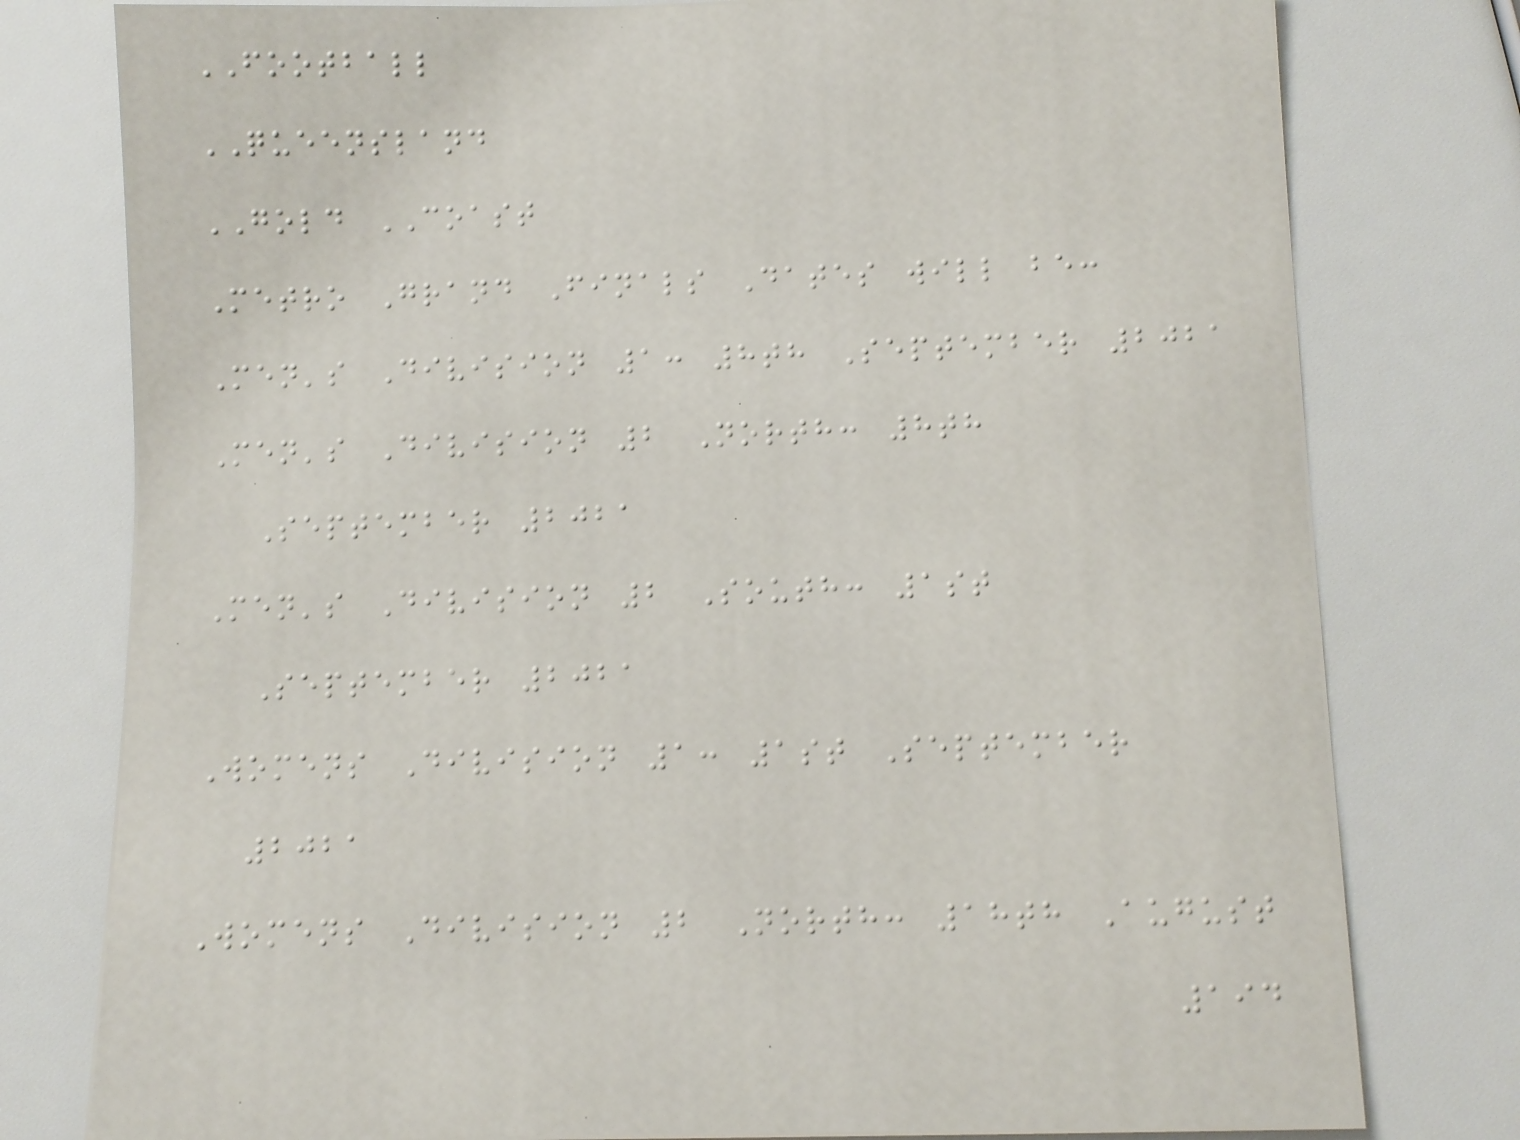FOOTBALL
QUEENSLAND
GOLD COAST
Metro Grand Finals Dates will be:
Men's Division 1: 8th September 2021
Men's Division 2 North: 8th
September 2021
Men's Division 2 South: 1st
September 2021
Womens Division 1: 1st September
2021
Womens Division 2 North: 18th August
194
